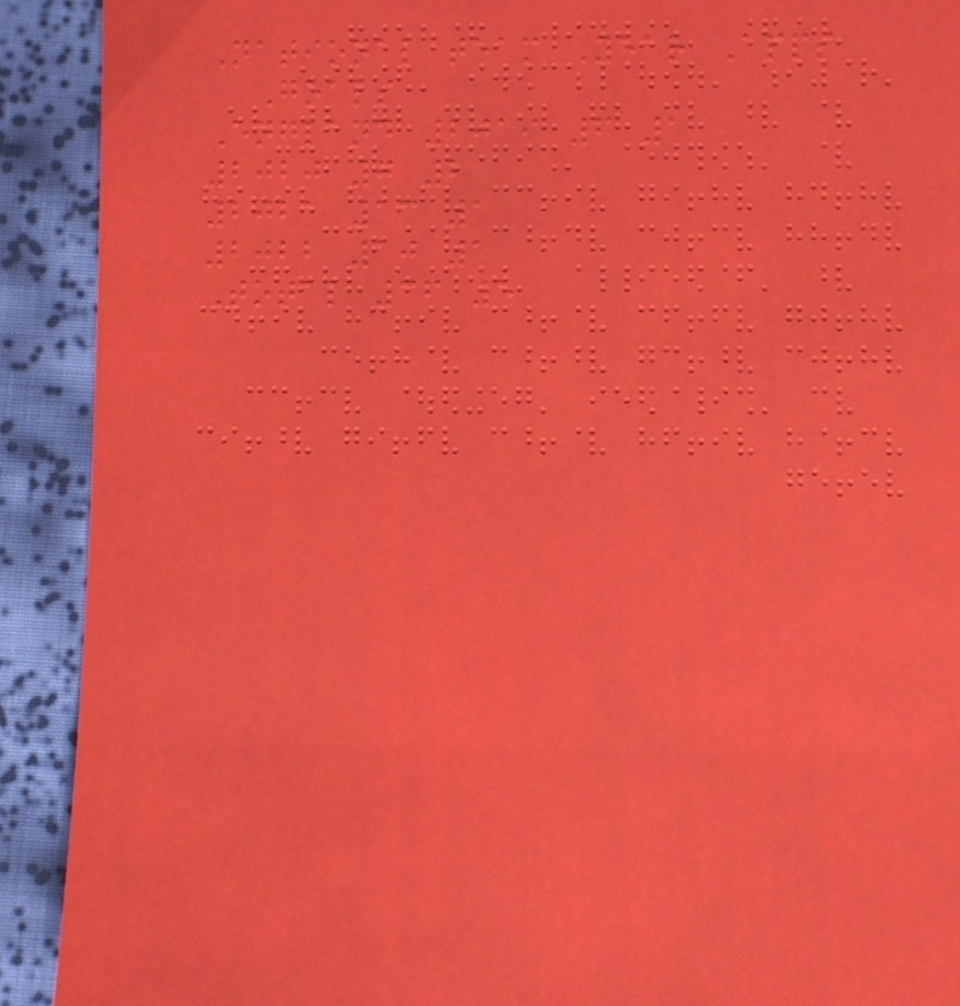National team Year Apps
Goals
England 2019 6 1
2020 7 2
2021 13 1
2022 10 1
Total 36 5
